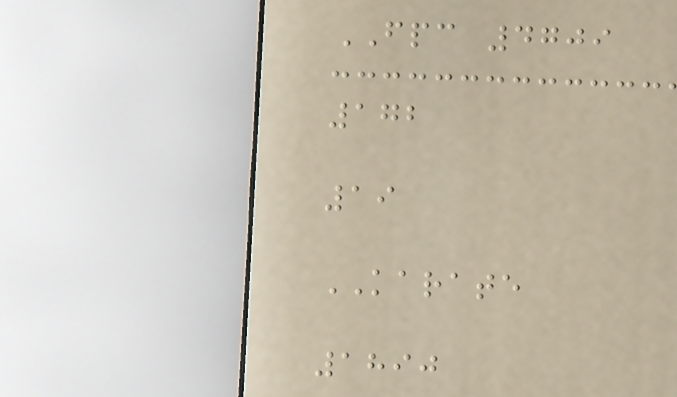FPC 4709
172
19
KARATE
1890
